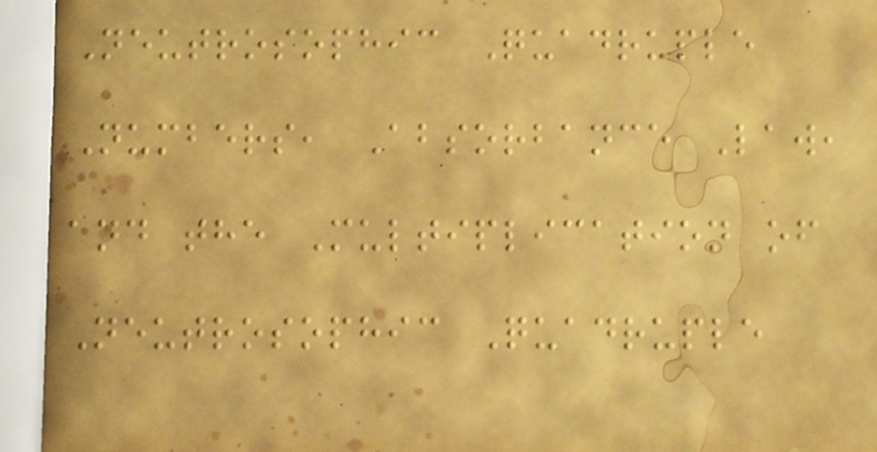Neutrosophic Quadruple
Numbers, Absorbance Law,
and the Multiplication of
Neutrosophic Quadruple
